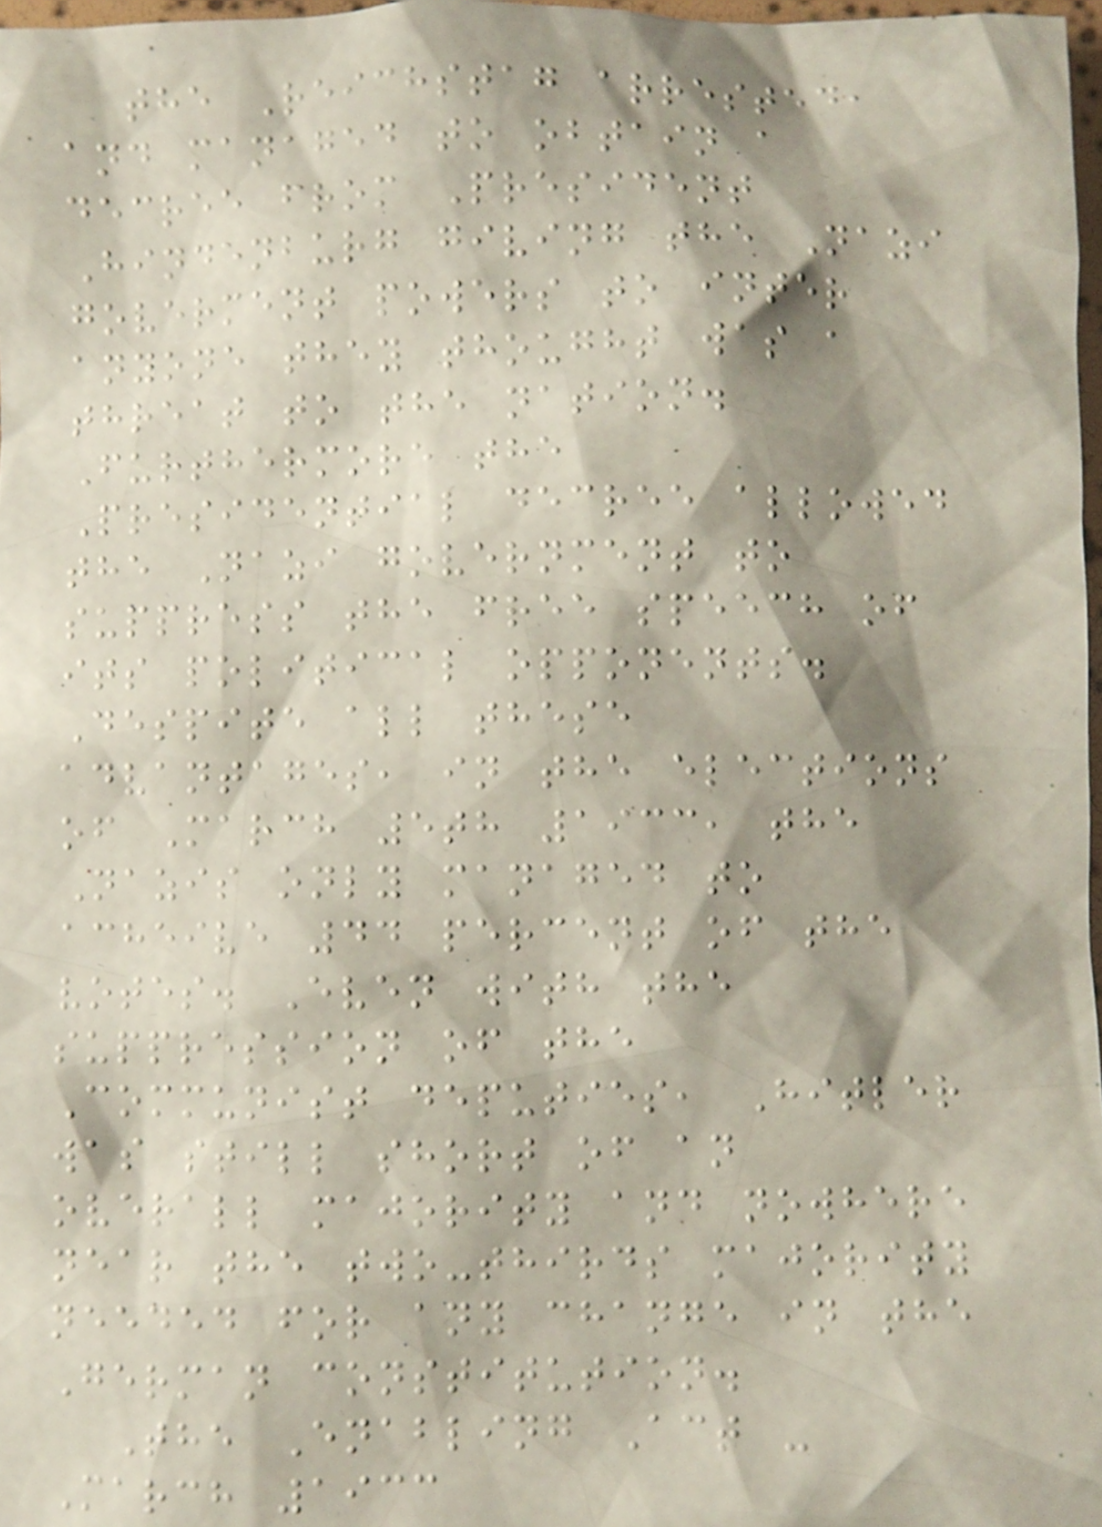the Reichstag arrested,
and managed to obtain a
decree from President
Hindenburg giving the Nazi
goverment powers to inter
anyone they thought was a
threat to the nation.
Furthermore the
Presidential decree allowed
the Nazi government to
suppress the free speech of
its political opponents.
Despite all these
advantages, in the elections
of March 5th 1933, the
Nazis only managed to
acheive 44 percent of the
votes. Even with the
suppression of the
Communist deputies, Hitler
was still short of an
overall majority and nowhere
near the two-thirds majority
needed for any change in the
German constitution.
The Enabling Act -
March 1933
